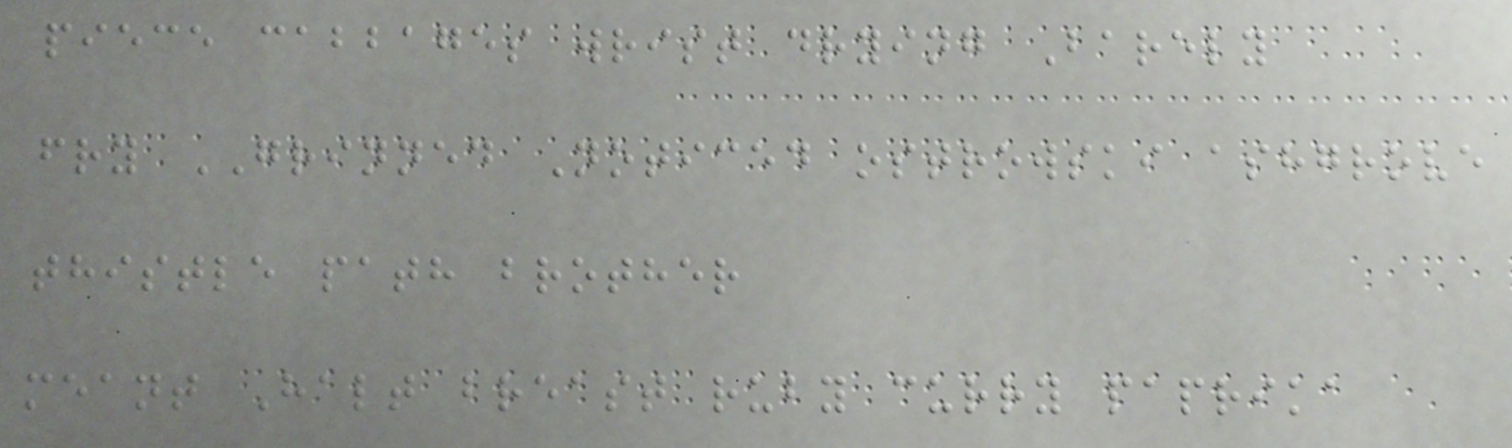piece cabbages wrist drying Barely
fry GRINNED Noticed ostrowski ashgrove
thistle path brother
meant Halt breast ruby curry paprika
